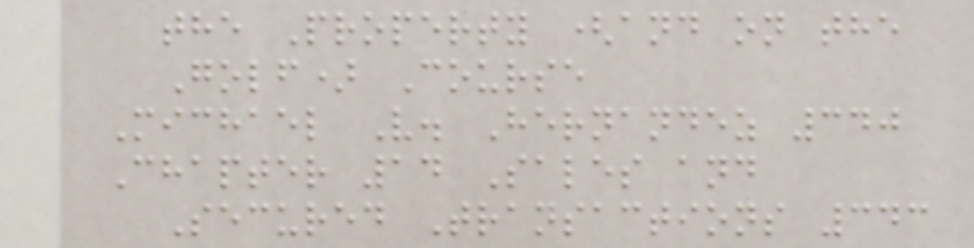the Property (and on the
Golf) Course
Michael V. Hernandez 340
Chapter 14 Sales and
Secured Transactions 343
